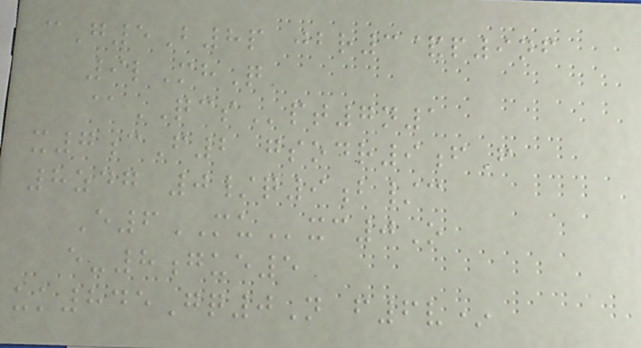cG5B8p jbr3&p9nf
9lMhQ
@QCSpt7n1
x7cF2 gsodr9fF
8zdg 0/q9b/c
E6MUxc0O
e-8gue5
uk845Gq0N f6v*
